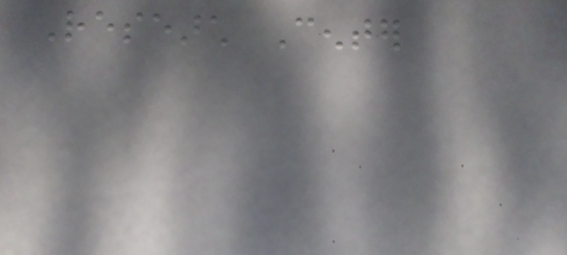Research Center
